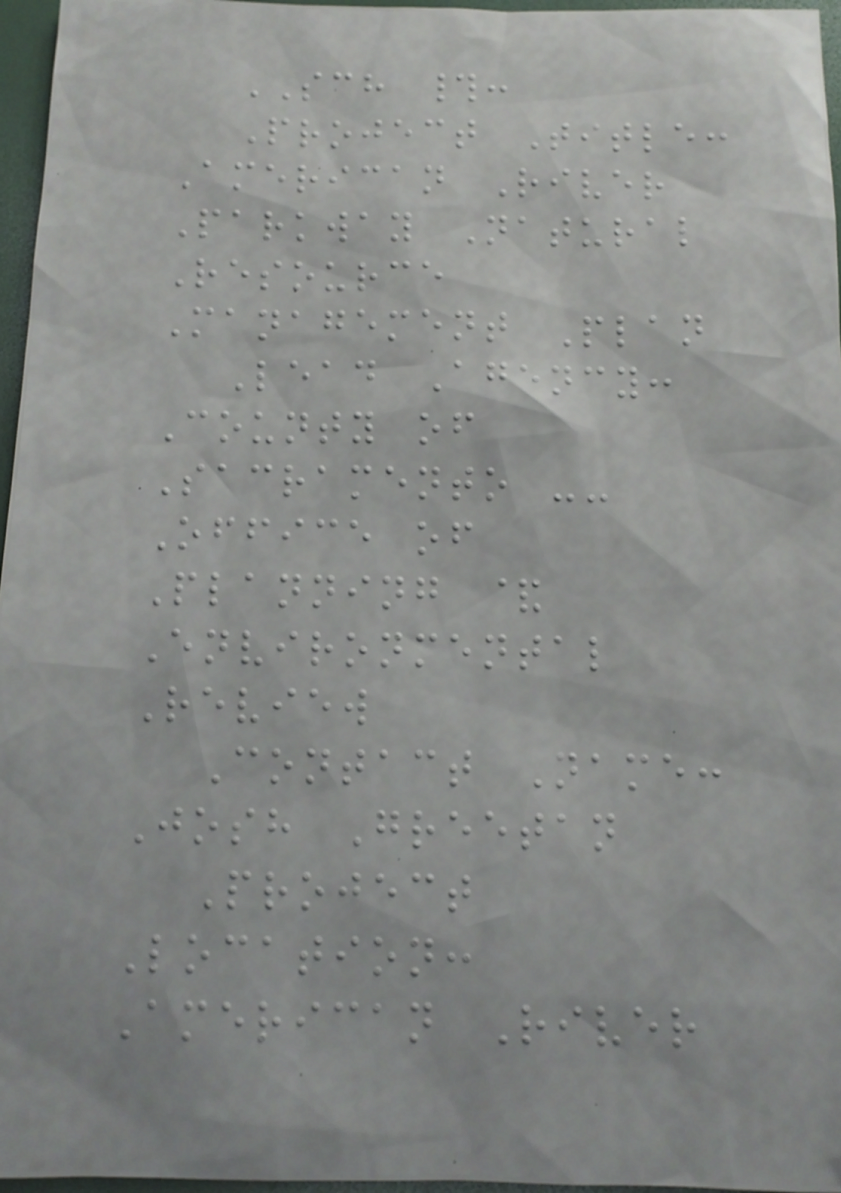SCH #:
Project Title:
American River
Parkway Natural
Resource
Management Plan
Lead Agency:
County of
Sacramento --
Office of
Planning &
Environmental
Review
Contact Name:
Josh Greetan
Project
Location:
American River
